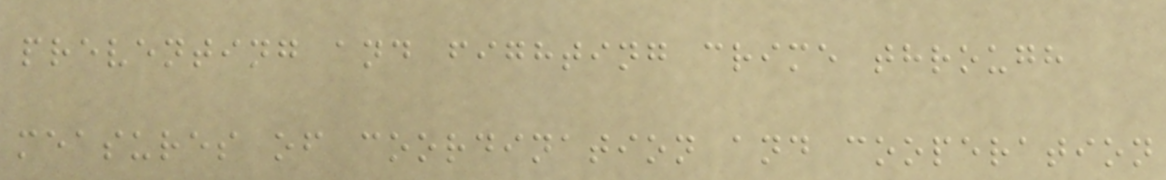preventing and fighting crime through
measures of coordination and cooperation
